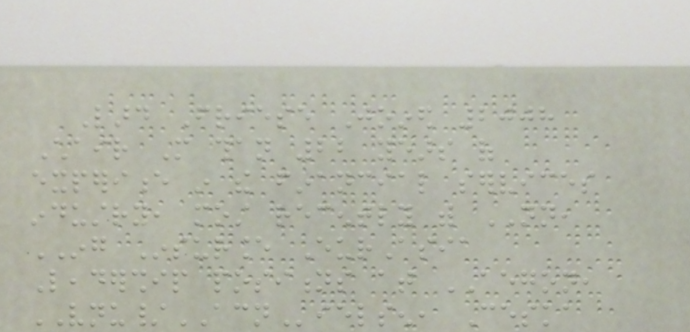Lard Friese Joined 2008
Chair More than 22 years of
experience in the financial services
industry, most recently with NN,
ING Insurance EurAsia
Leadership positions at AEGON,
VNU/ACNielsen, Ceska
